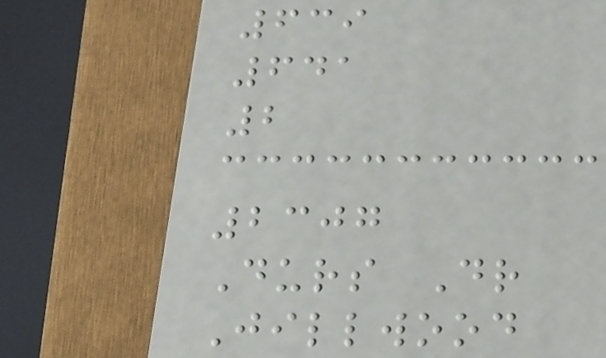639
641
2
2307
Durs Dr
Jillwood
